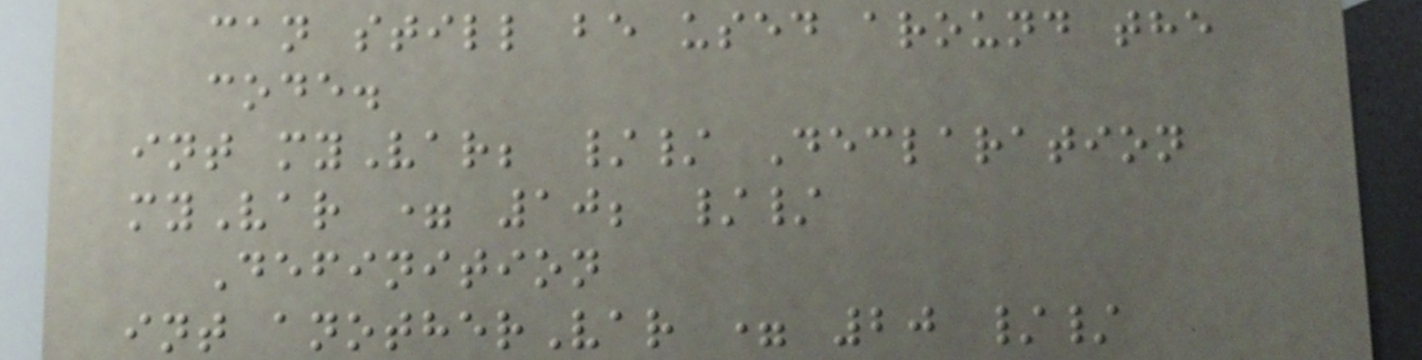can still be used around the
code.
int myVar; // Declaration
myVar = 10; //
Definition
int anotherVar = 20 //
